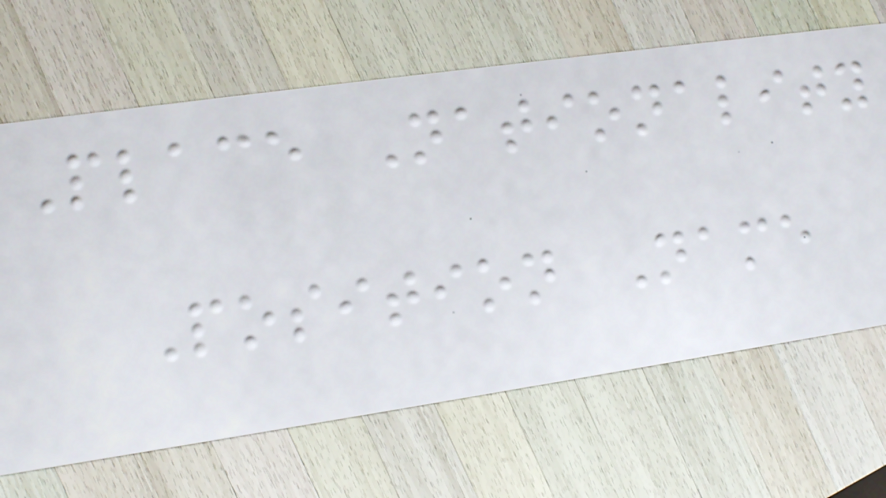Place Nationality
Position Name
